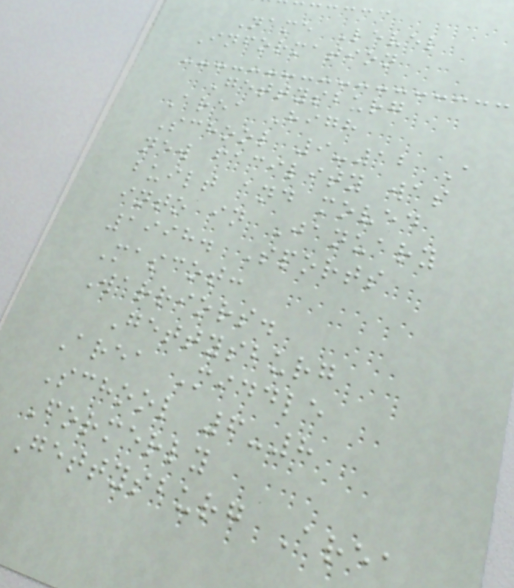Name Level
Information
Gettysburg
Area High
School 9-12 A
new facility was
built and moved
into in January
1998. Sports
Mascot:
Warriors.
Gettysburg
Area Middle
School 6-8
Formerly
Gettysburg Area
